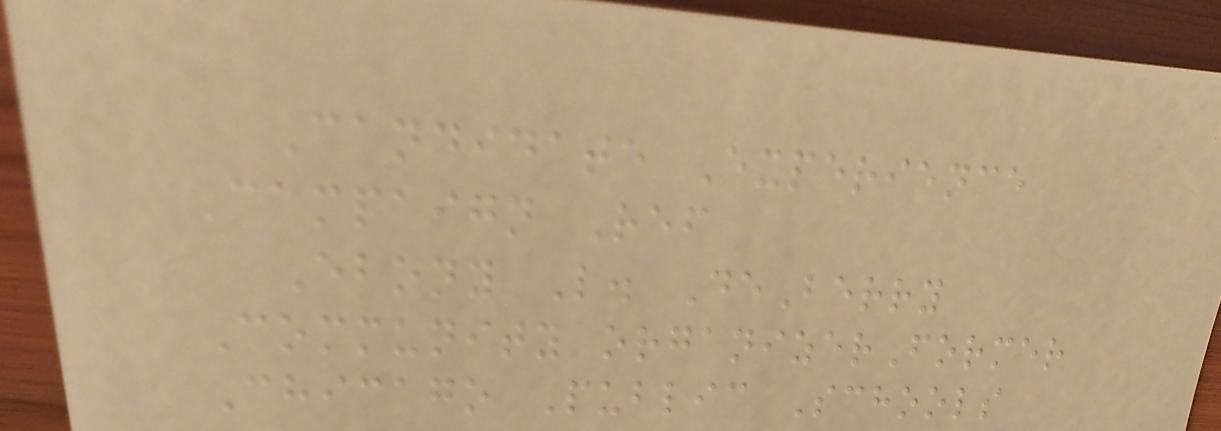Candidate Experience
Campaign Ref
Ebony L. DeBerry
Community organizerFormer
Chicago Public Schools
